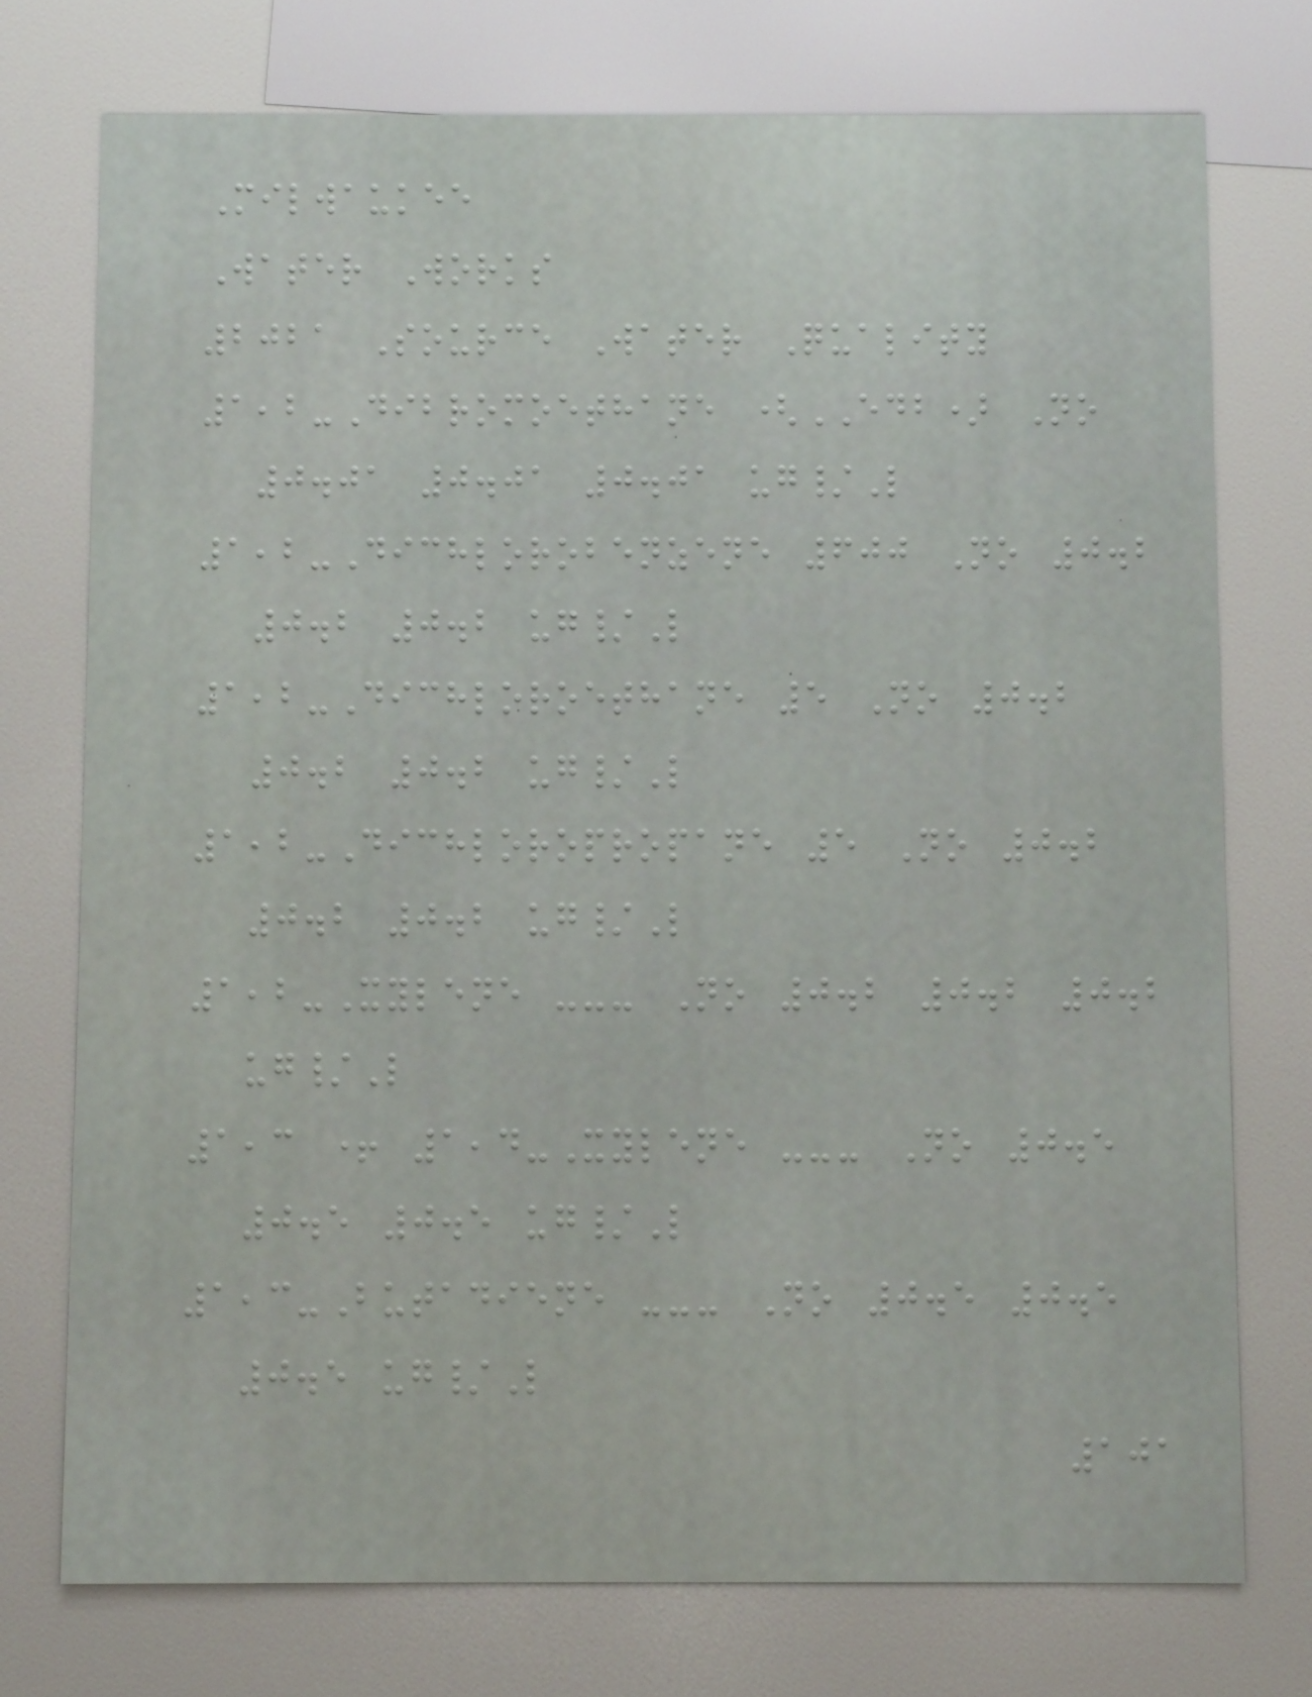Milwaukee
Water Works
2021 Source Water Quality
1,2-Dibromoethane (EDB) No
0.01 0.01 0.01 ug/L
1,2-Dichlorobenzene 600 No 0.2
0.2 0.2 ug/L
1,2-Dichloroethane 5 No 0.2
0.2 0.2 ug/L
1,2-Dichloropropane 5 No 0.2
0.2 0.2 ug/L
1,2-Xylene --- No 0.2 0.2 0.2
ug/L
1,3 + 1,4-Xylene --- No 0.5
0.5 0.5 ug/L
1,3-Butadiene --- No 0.5 0.5
0.5 ug/L
101
